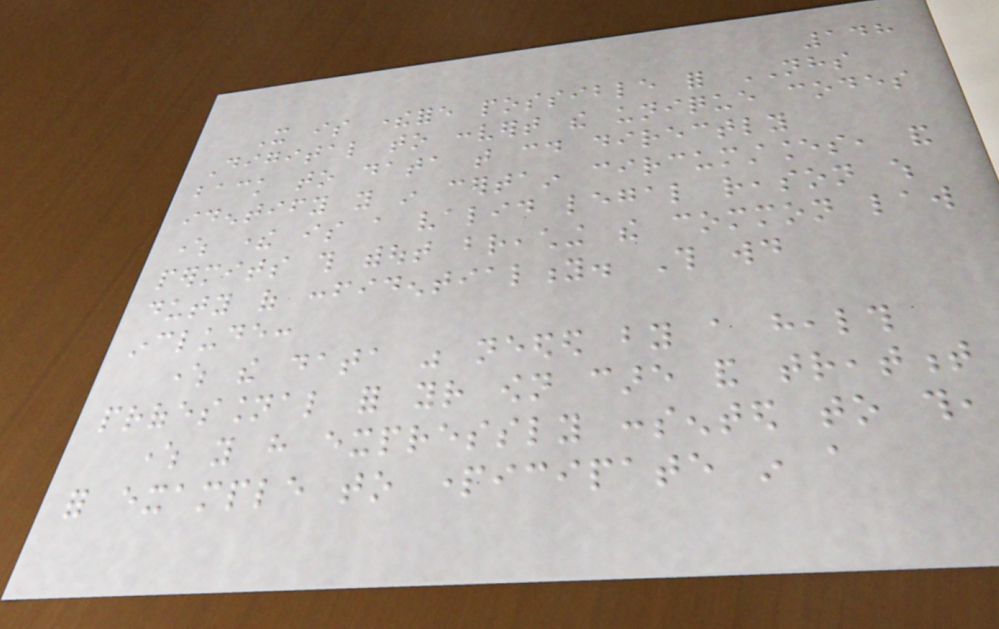148
It is therefore possible for NHS
Digital to convert the unique codes
back to data that could directly
identify you in certain circumstances, and
where there is a valid legal reason which
permits this without breaching the common law
duty of confidentiality. This would
include:
where the data was needed by a health
professional for your own care and treatment
where you have expressly consented to this,
for example to participate in a
